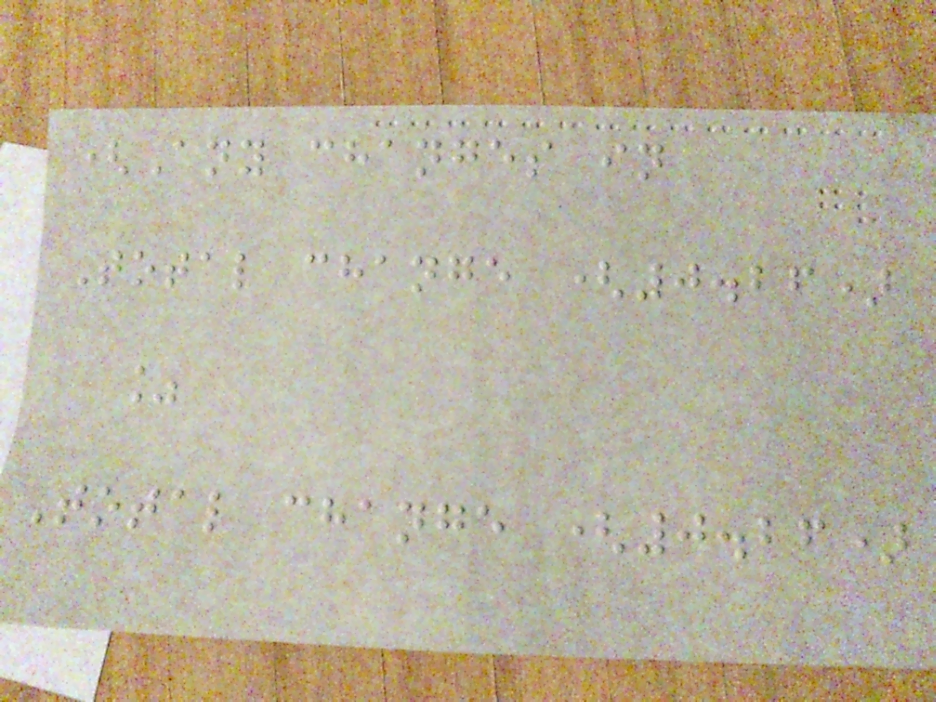(Any changes in
Total change (0.26)
%
Total change (0.26)
